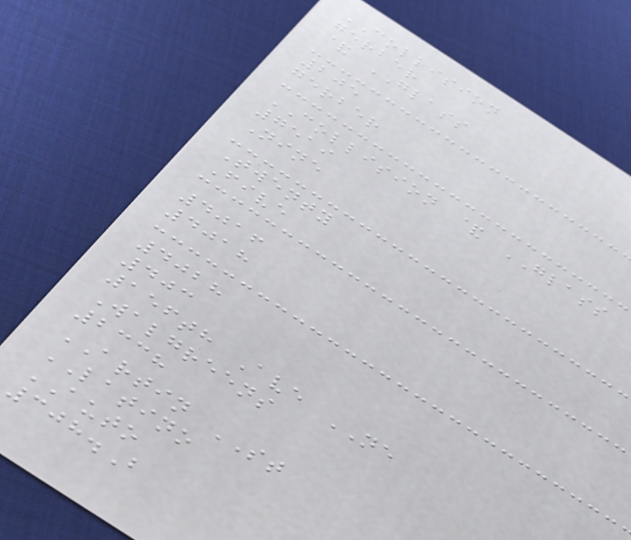COLLISION
gerber
& GLASS
205
gerber
COLLISION & GLASS
7519
Nine
Twenty
Five
4016
4018
4028
403
156th Ave NE
Walgreens
2338
ARTIN ST
LATINO
AUTO
308.B
